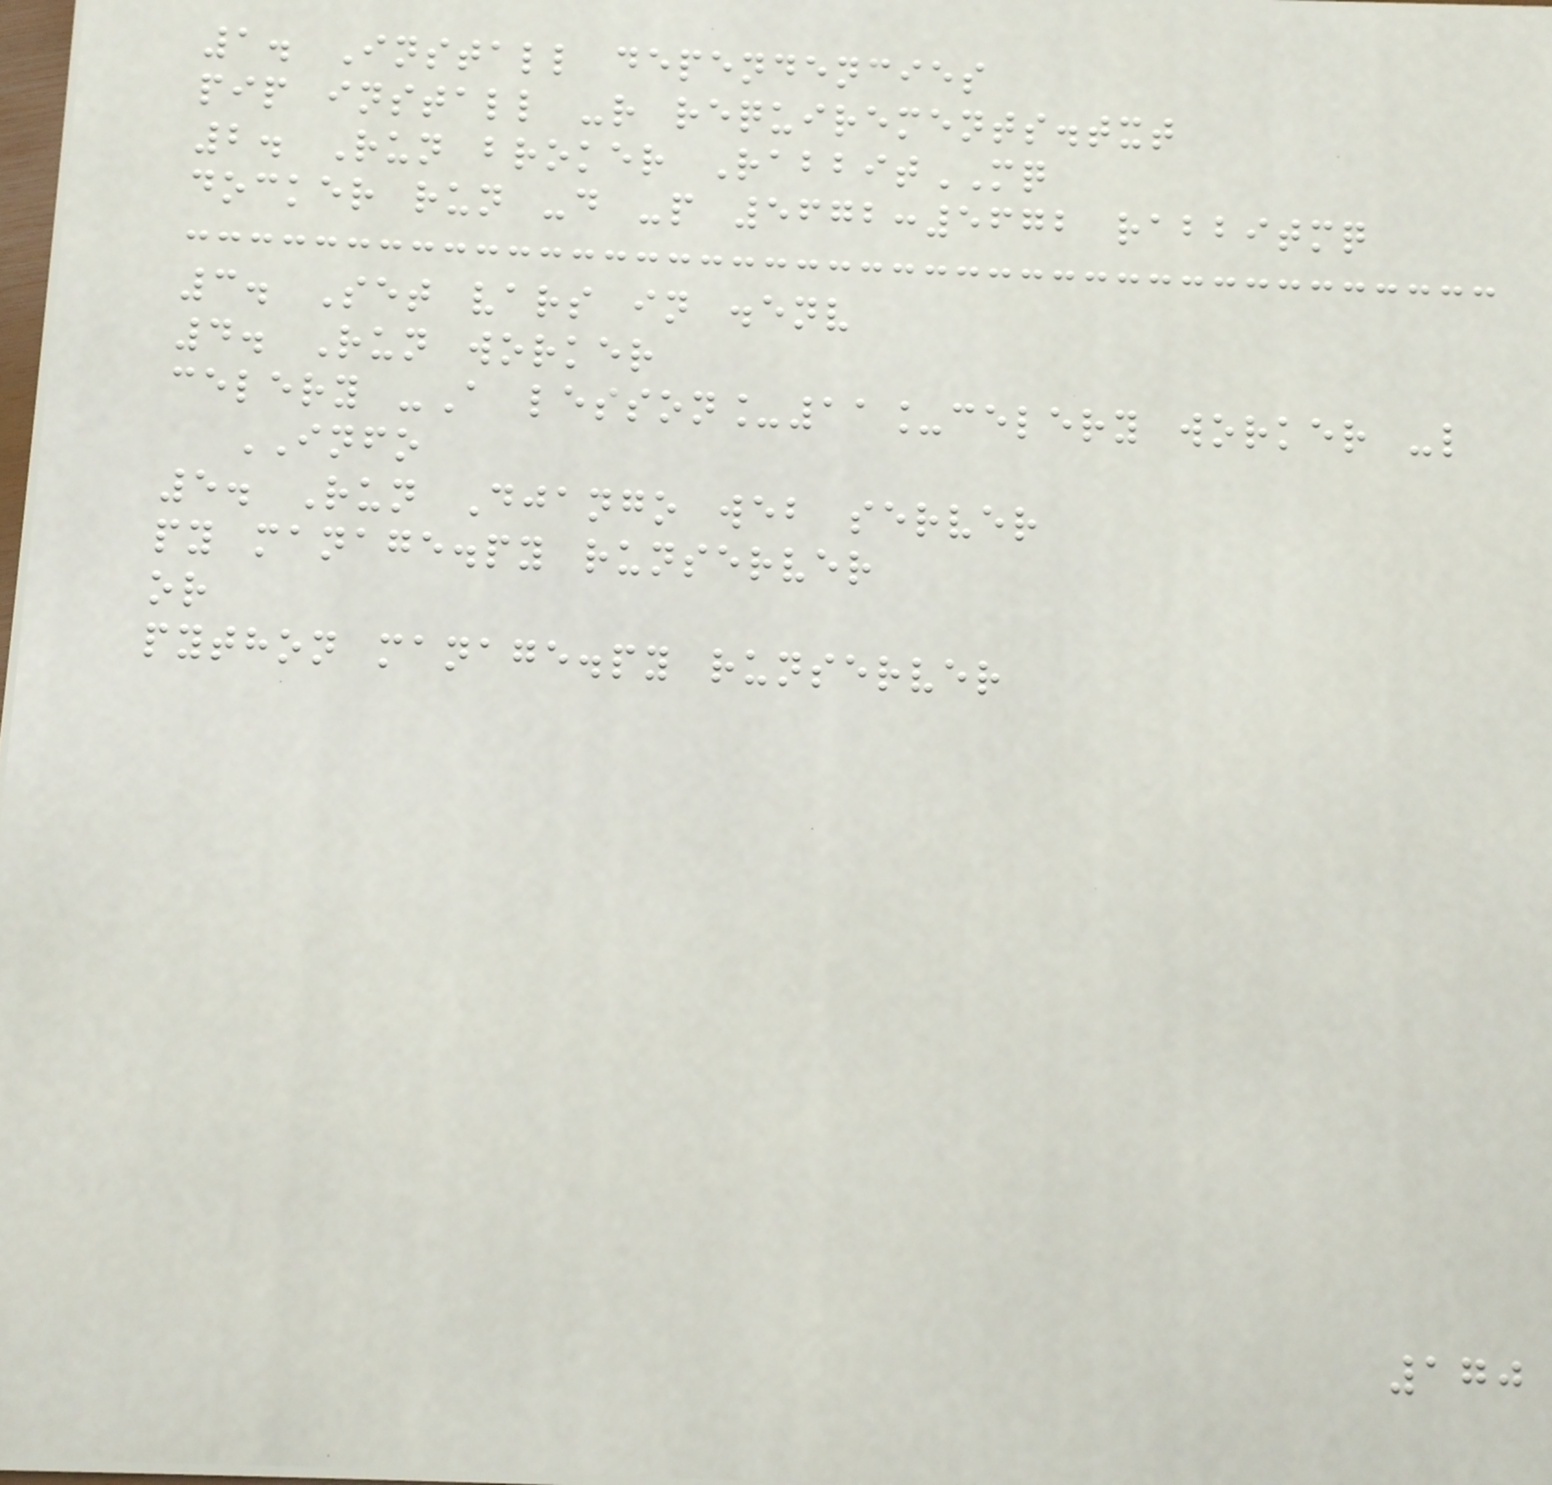1. Install dependencies
pip install -r requirements.txt
2. Run broker RabbitMQ
docker run -d -p 5672:5672 rabbitmq
3. Set vars in .env
4. Run worker
celery -A lesson_11_celery worker -l
INFO
5. Run Django web server
py manage.py runserver
or
python manage.py runserver
170
